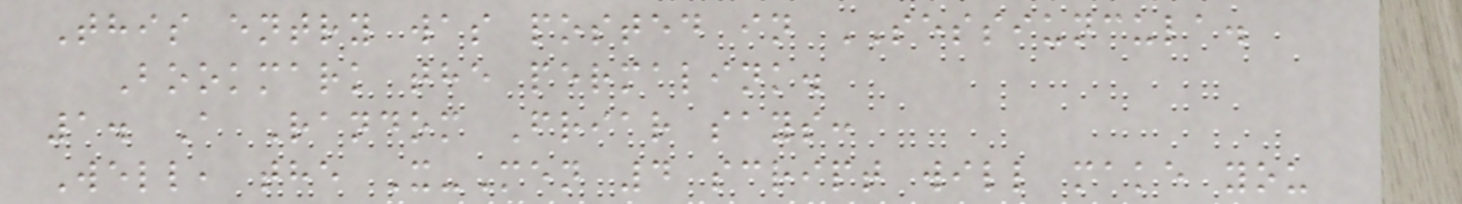This entry was posted in SESSIUNCULA.
Bookmark the permalink.
1. A Random Friar says:
Well, the X-Men 4 script will make you
